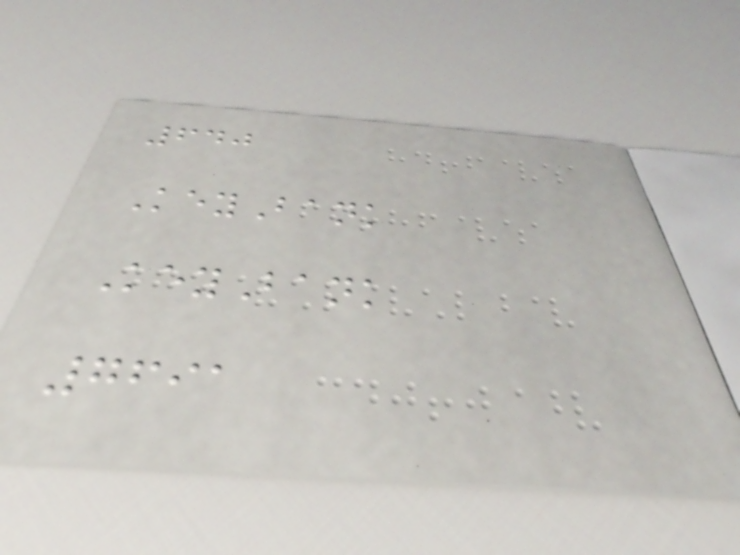640
KeyBank
KeyBank
7691
